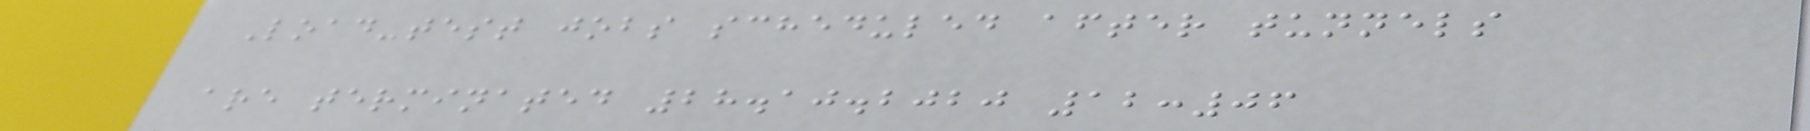Load-test jobs scheduled after tunnels
are terminated 28.10.2020 12:06
